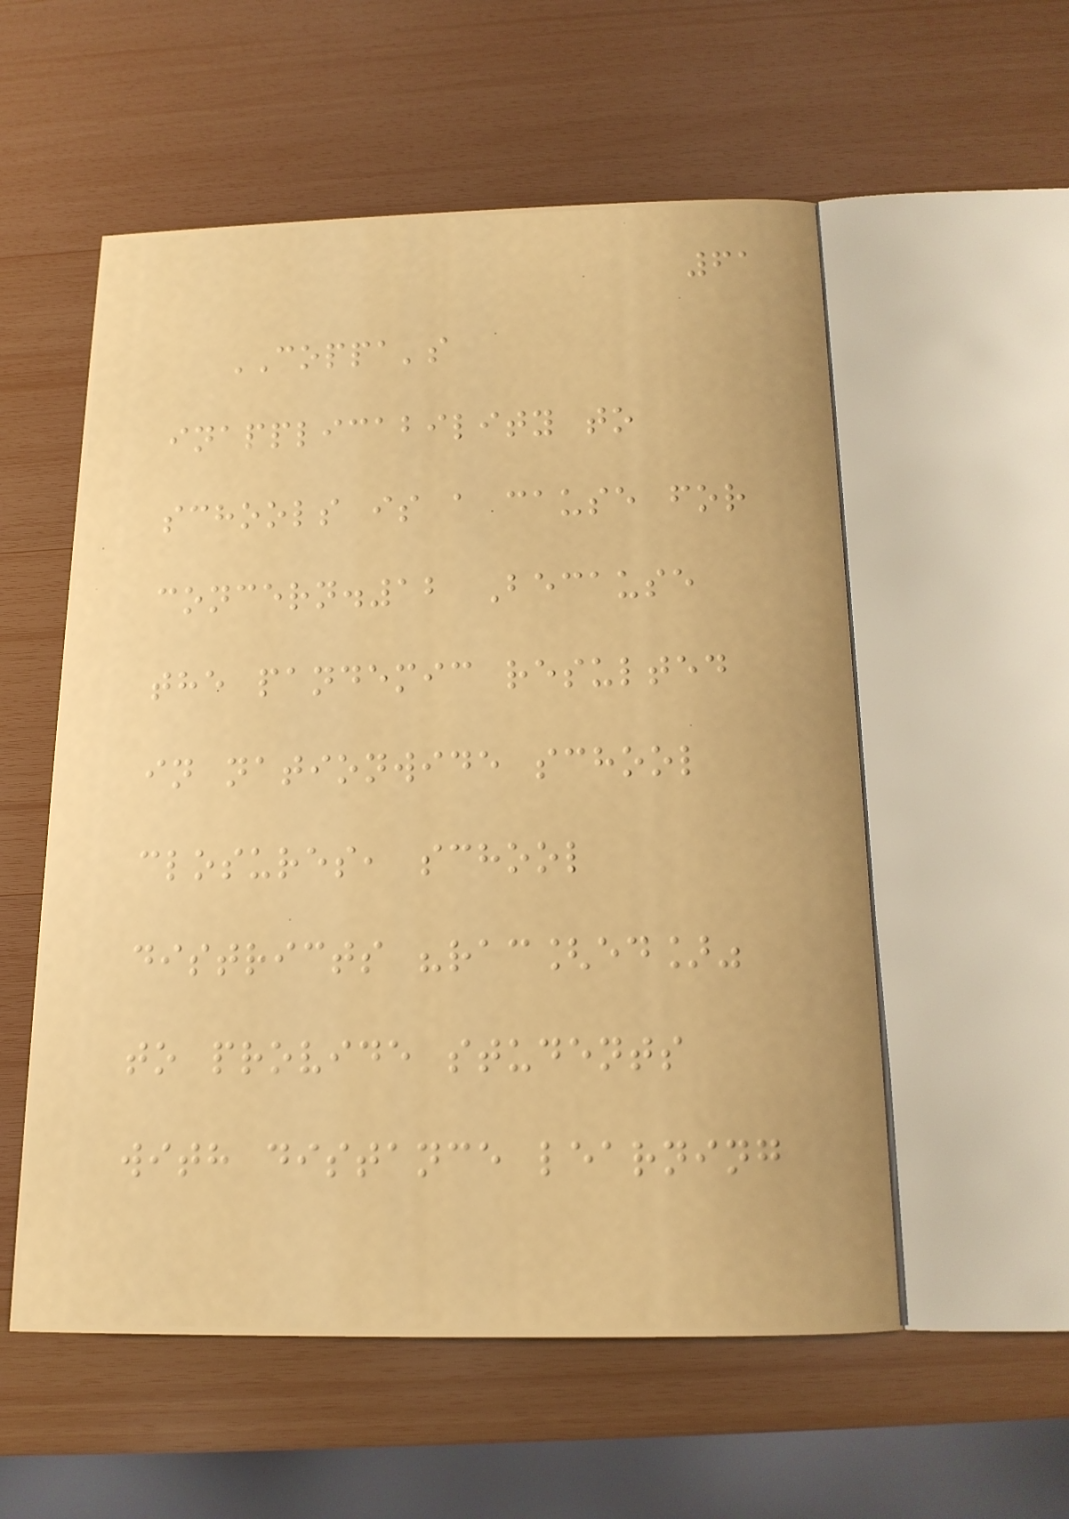61
COPPA's
inapplicability to
schools is a cause for
concern.12 Because
the pandemic resulted
in nationwide school
closures, school
districts "rac[ed]"
to provide students
with distance learning
